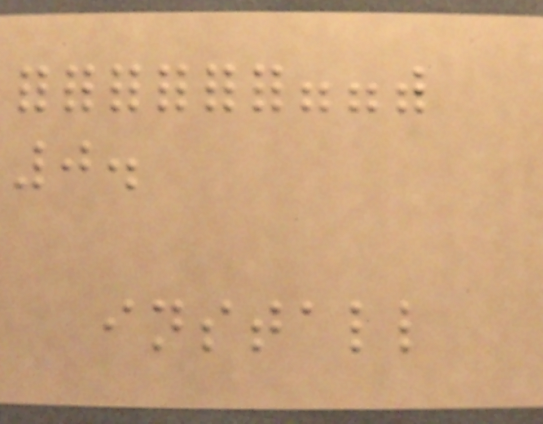0.
install
